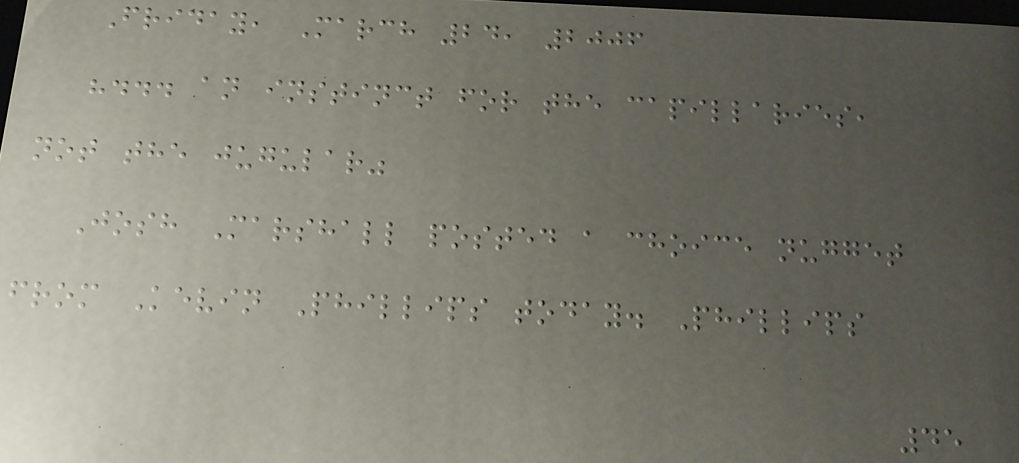Friday, March 24, 2006
"... an instinct for the capillaries,
not the jugular"
Josh Marshall posted a choice nugget
from Kevin Phillips today. Phillips
45
